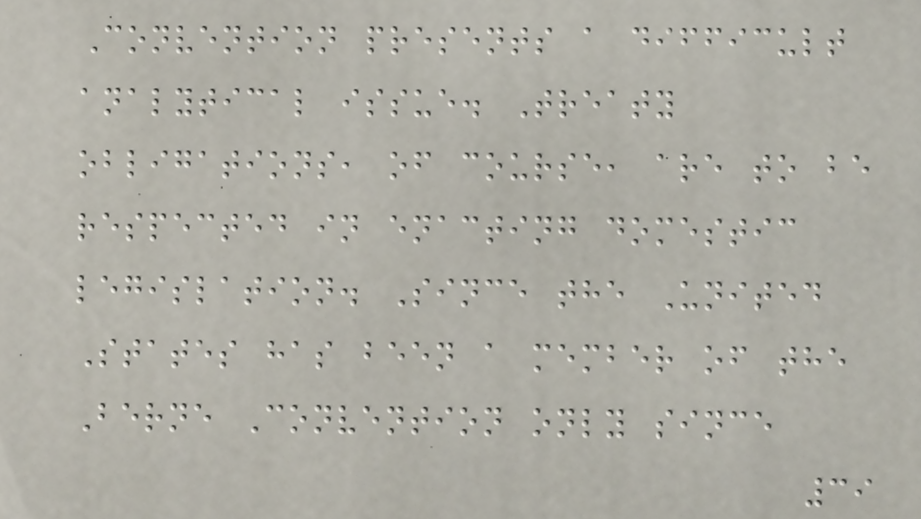Convention presents a difficult
analytical issue. Treaty
obligations, of course, are to be
respected in enacting domestic
legislation. Since the United
States has been a member of the
Berne Convention only since
39
